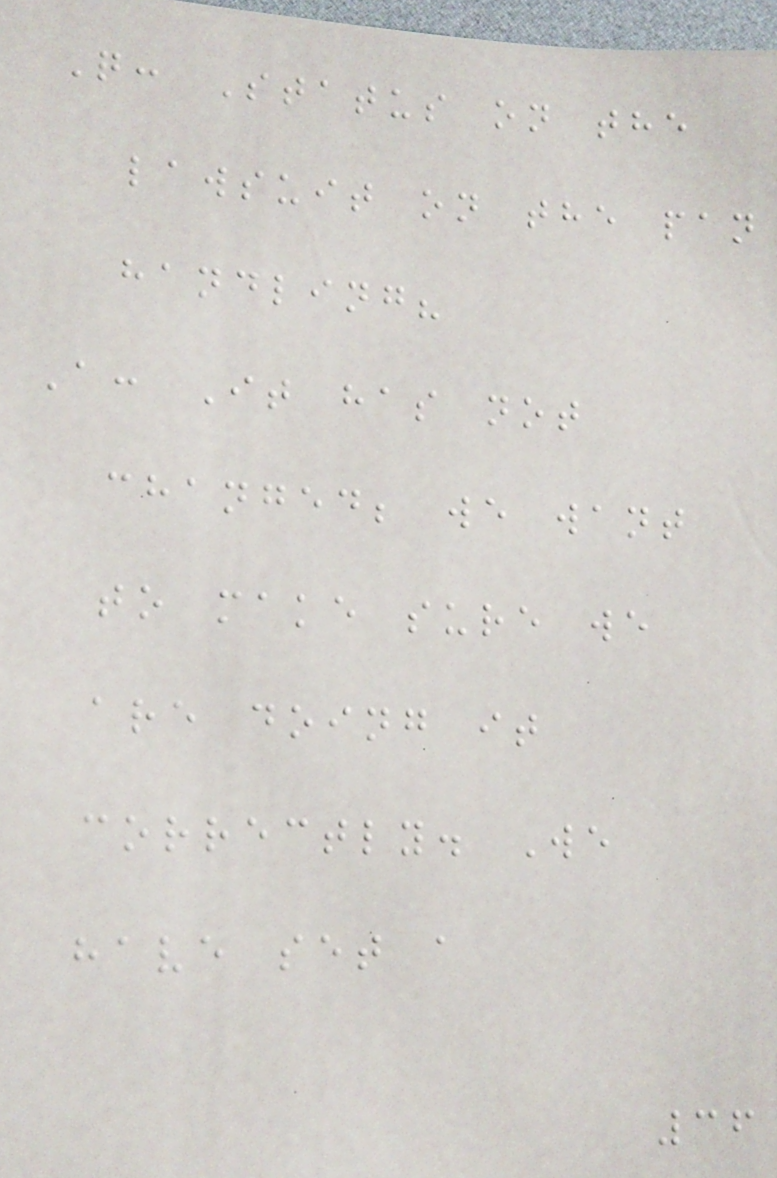Q: Status on the
lawsuit on the pan
handling?
A: It has not
changed; we want
to make sure we
are doing it
correctly. We
have set a
36
